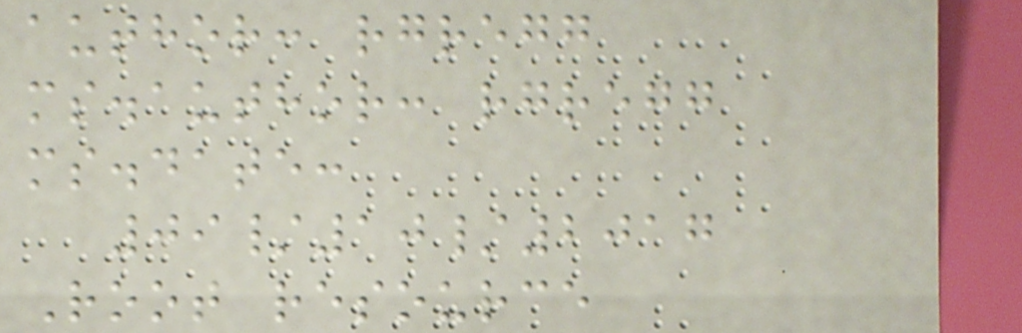author: rgregg
ms.author: rgregg
ms.date:
09/10/2017
Root resource
